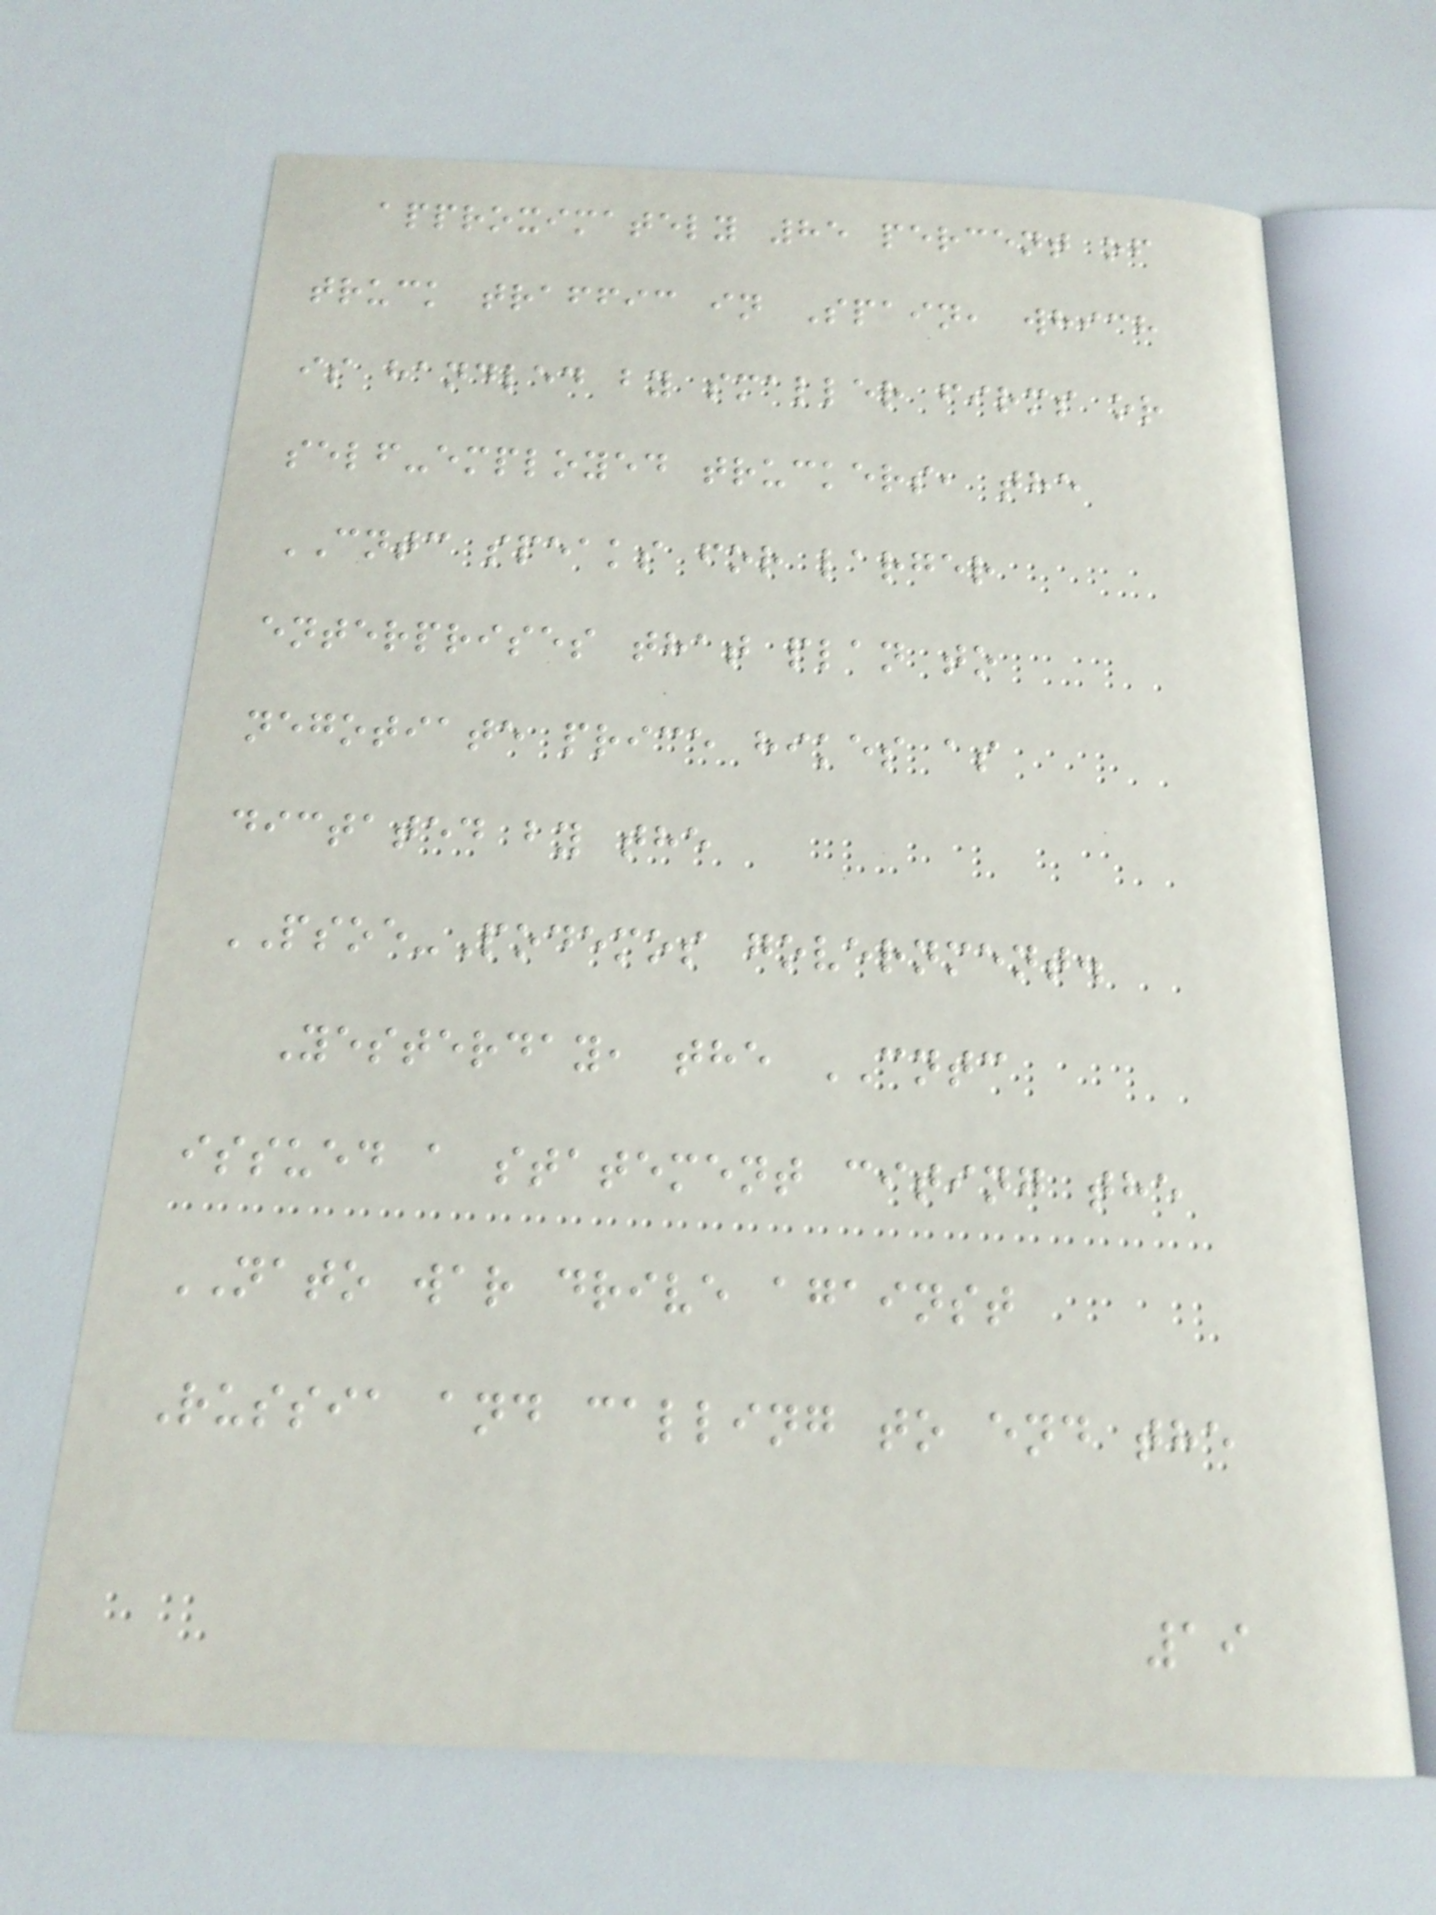approximately 85 percent of
truck traffic in Spain, which
is handled by smaller firms or
self-employed truckers, the
CNTC speaks for larger
enterprises that plan to
negotiate price hikes as
dictated by the
PSOE-Podemos government.
Yesterday, the CNTC
issued a statement citing the
NATO war drive against
Russia and calling to end the
19
